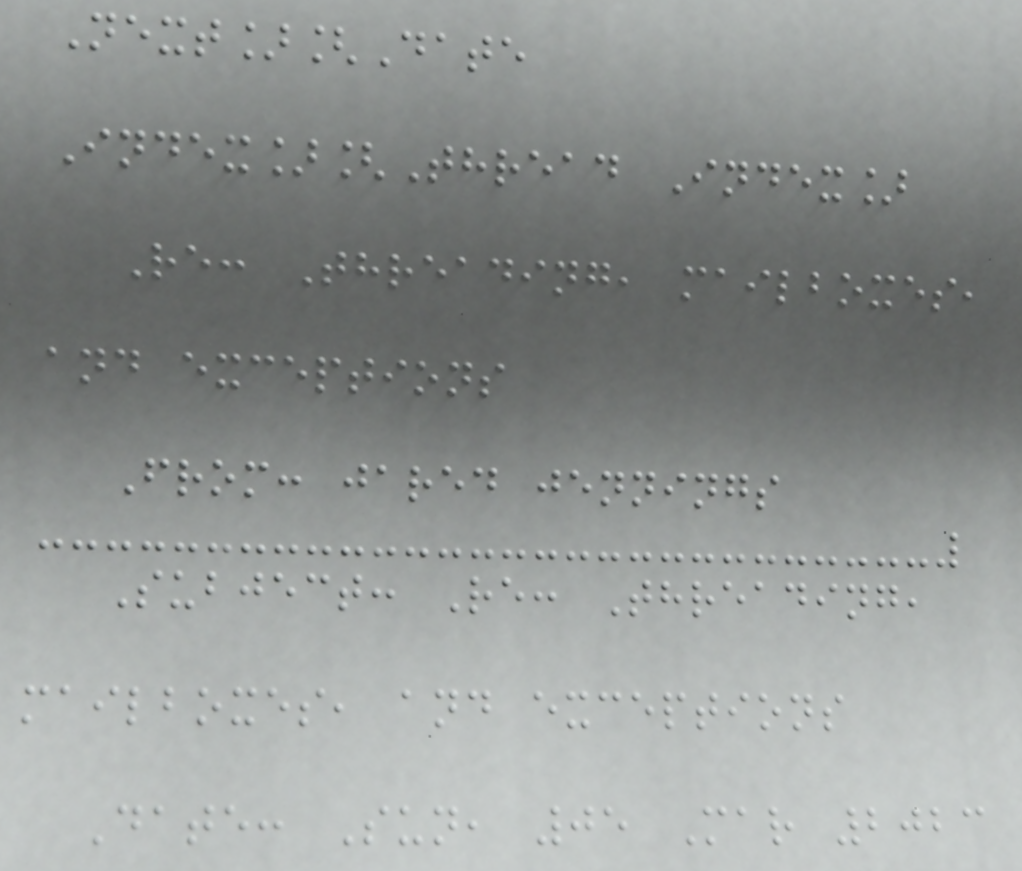Next][Date
Index][Thread Index]
Re: Threading, mailboxes,
and exceptions
From: jared jennings
Subject: Re: Threading,
mailboxes, and exceptions
Date: Sun, 05 Mar 2023
